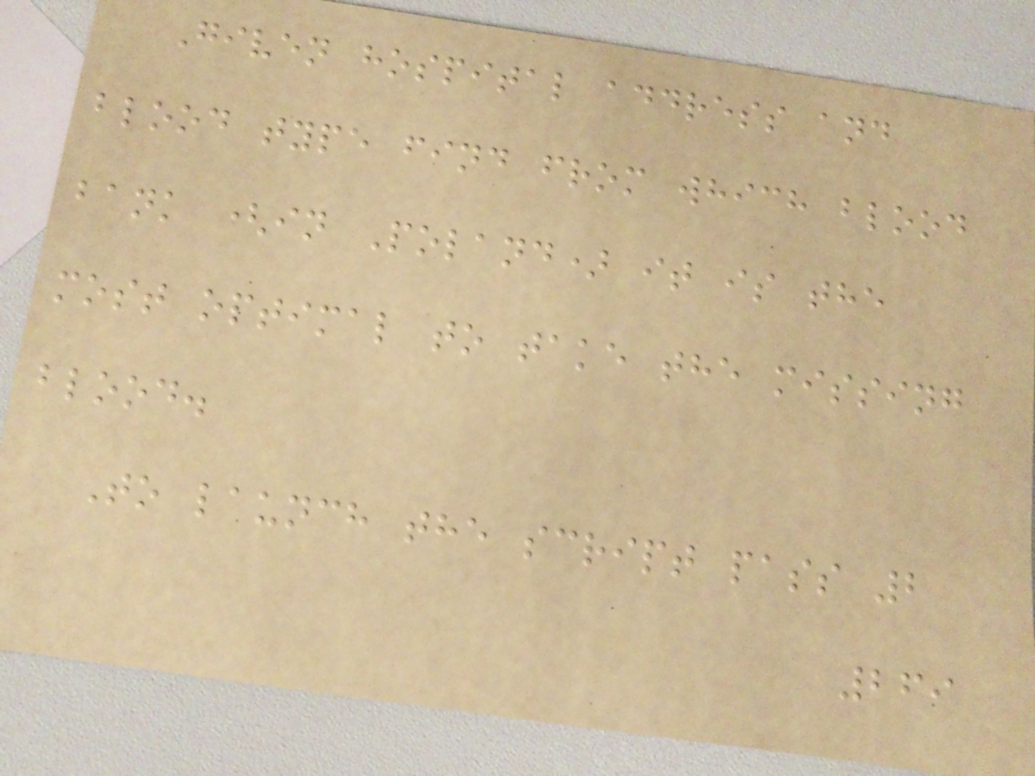Given hospital address and
blood type find from which blood
bank (in Poland) it is the
most optimal to take the missing
blood.
To launch the script pass 2
269
